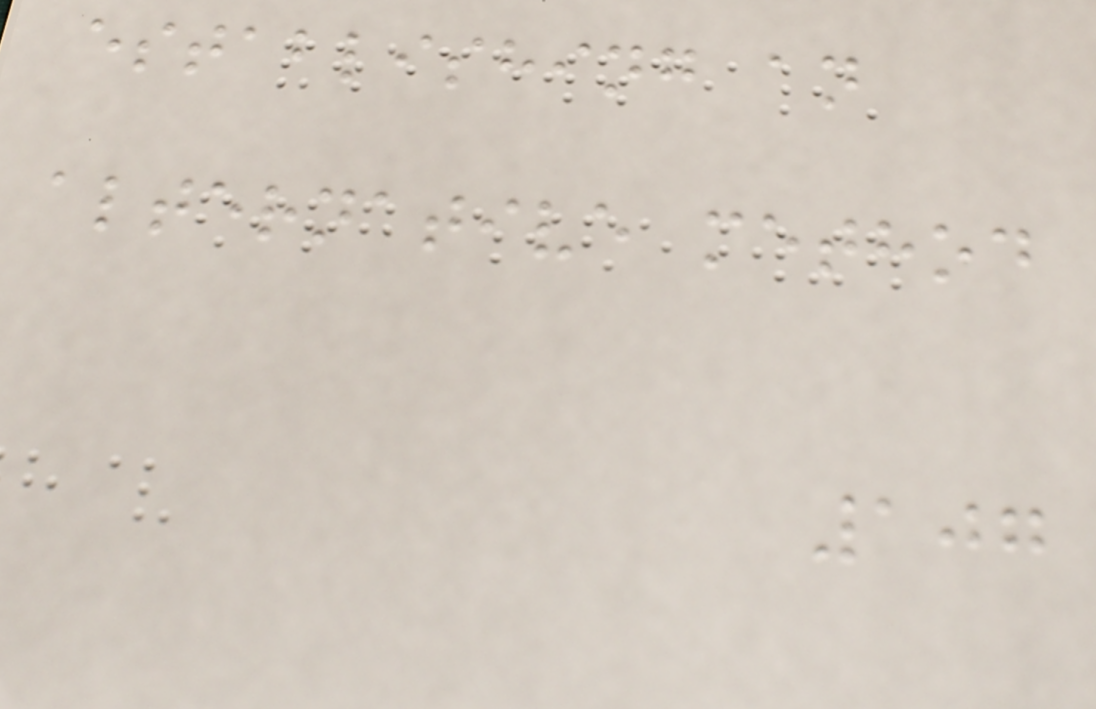establishing an
alternative method
107
